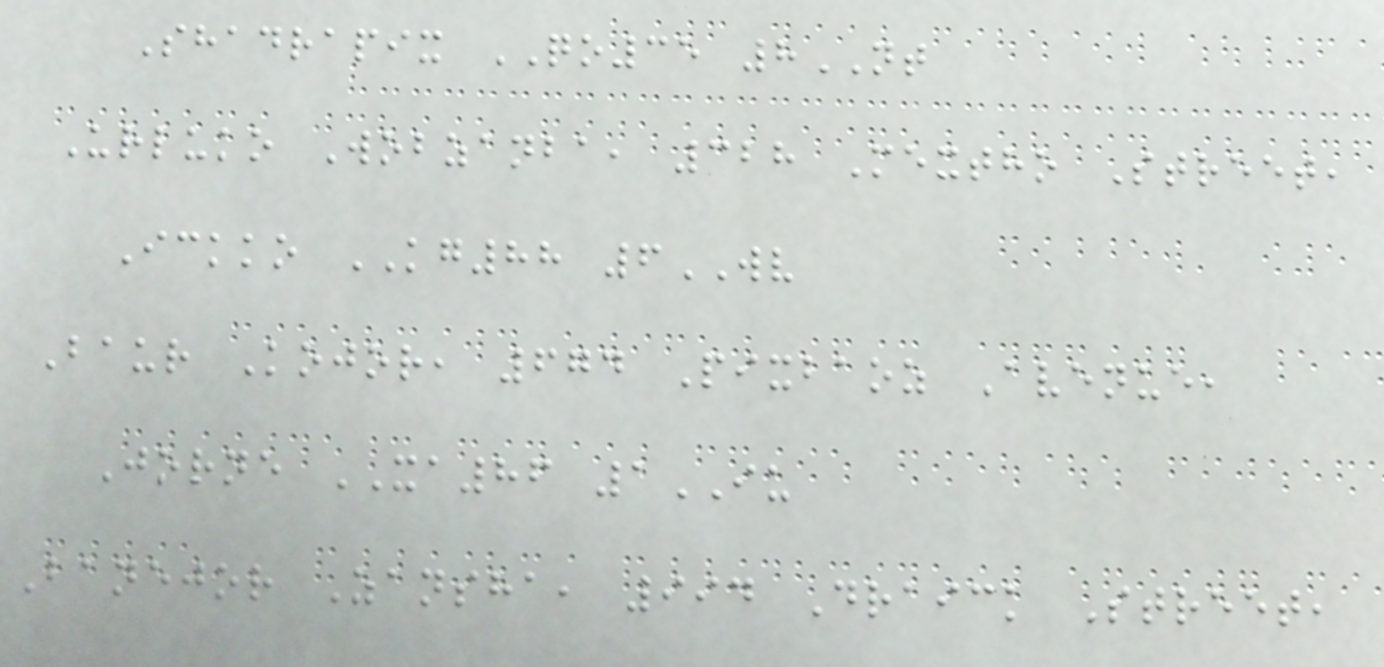Shadrapix QO35 8NT
Urluko Wobzanba, 328 Mextho Street,
Ickko KG88 6WV
Baur Kojor, 674 Pixbaoz Avenue,
Jorne XA86 1IU
Banejor Zansha, 994 Draick Street,
